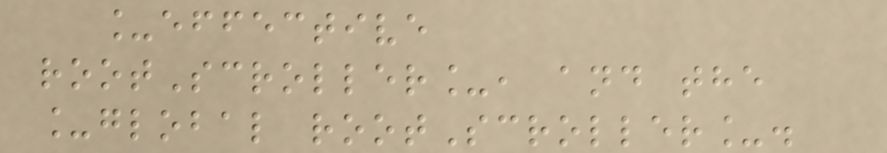_effective
rootScroller_, and the
_global rootScroller_.
